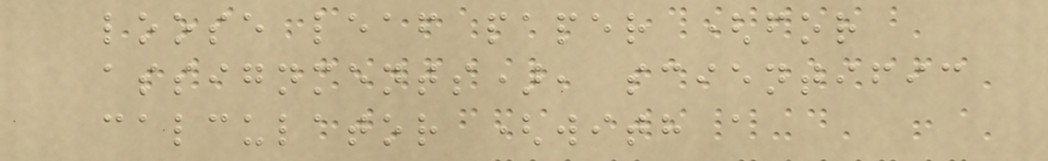loose leaf paper (for
assignments), scientific
calculator (with a
